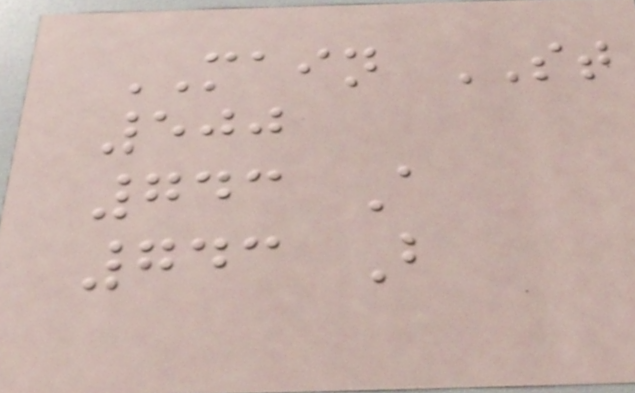MAIN ST
500
743 A
743 B
